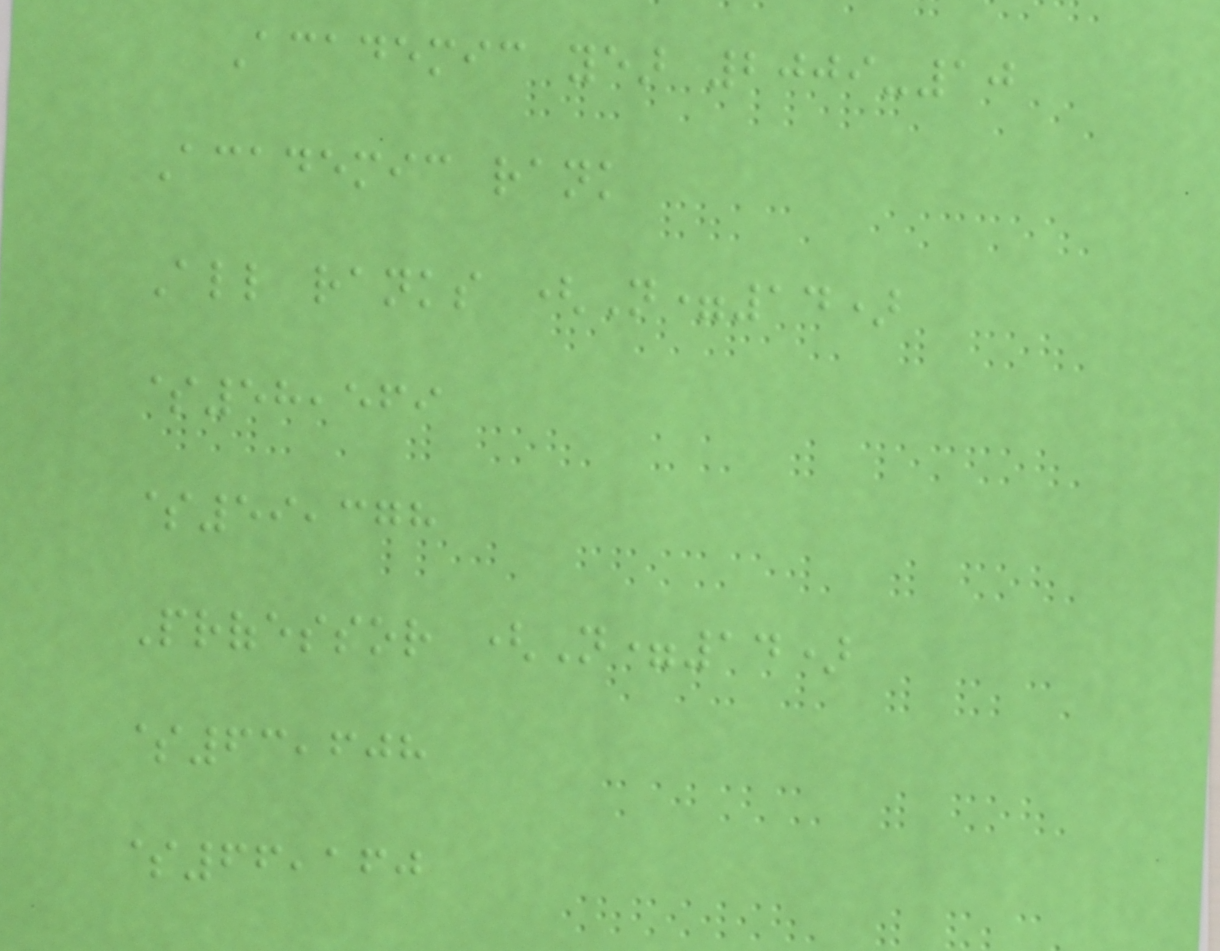Academic year 2009-10
Academic rank
All ranks (N=14)
$58,569
$59,378
Professor (N=14)
$63,608
$66,160
